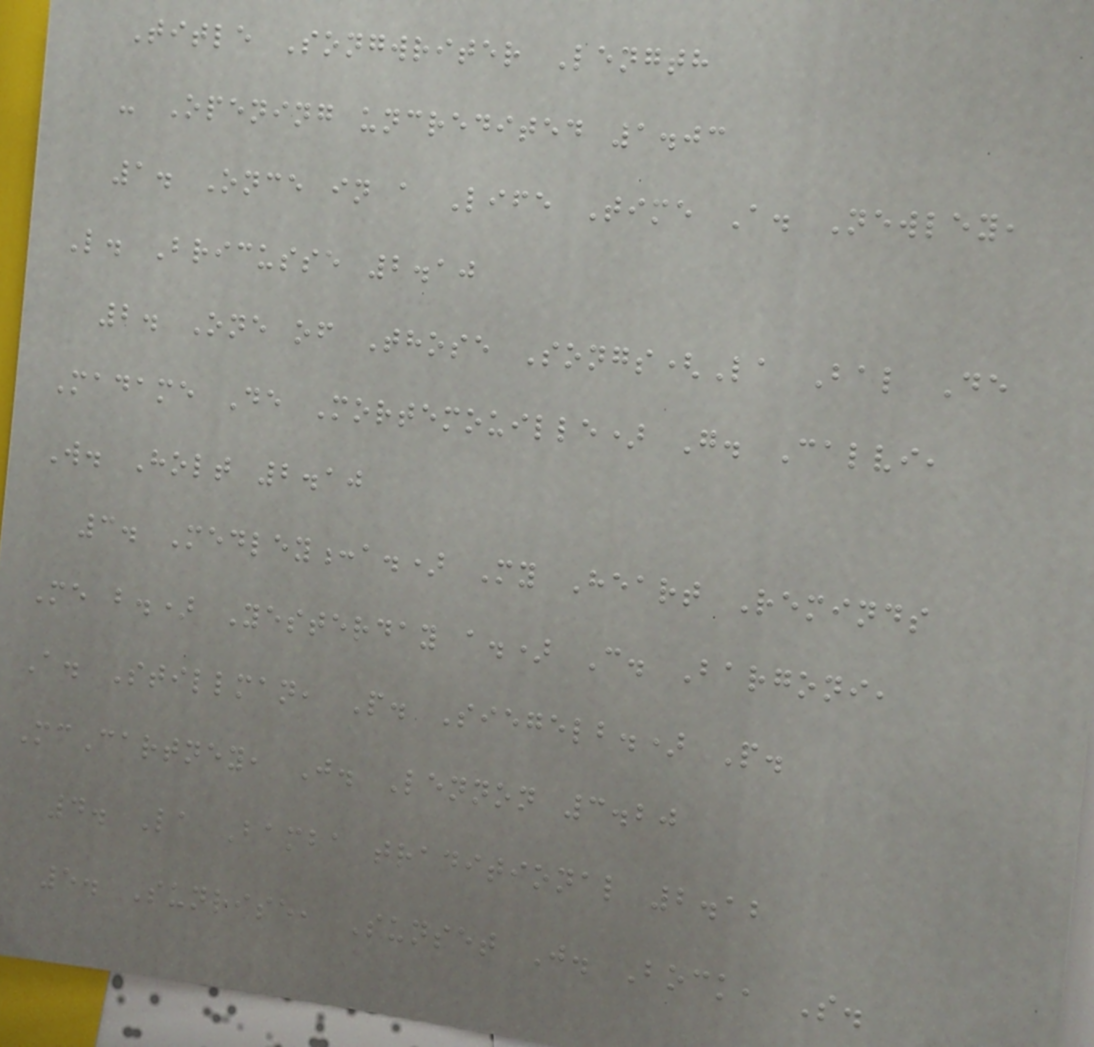Title Songwriter Length
- Opening uncredited 1.03
1. Once in a Life Time A. Newley,
L. Bricusse 2.10
2. One of Those Songs(La Bal De
Madame De Mortemouille) G. Calvi,
W. Holt 2.10
3. Medley:a.) My Heart Reminds
Me b.) Yesterday a.) C. Bargoni,
A. Stillman, P. Siegelb.) P.
McCartney, J. Lennon 3.20
4. La Bamba traditional 2.12
5. Sunrise, Sunset J. Bock, S.
